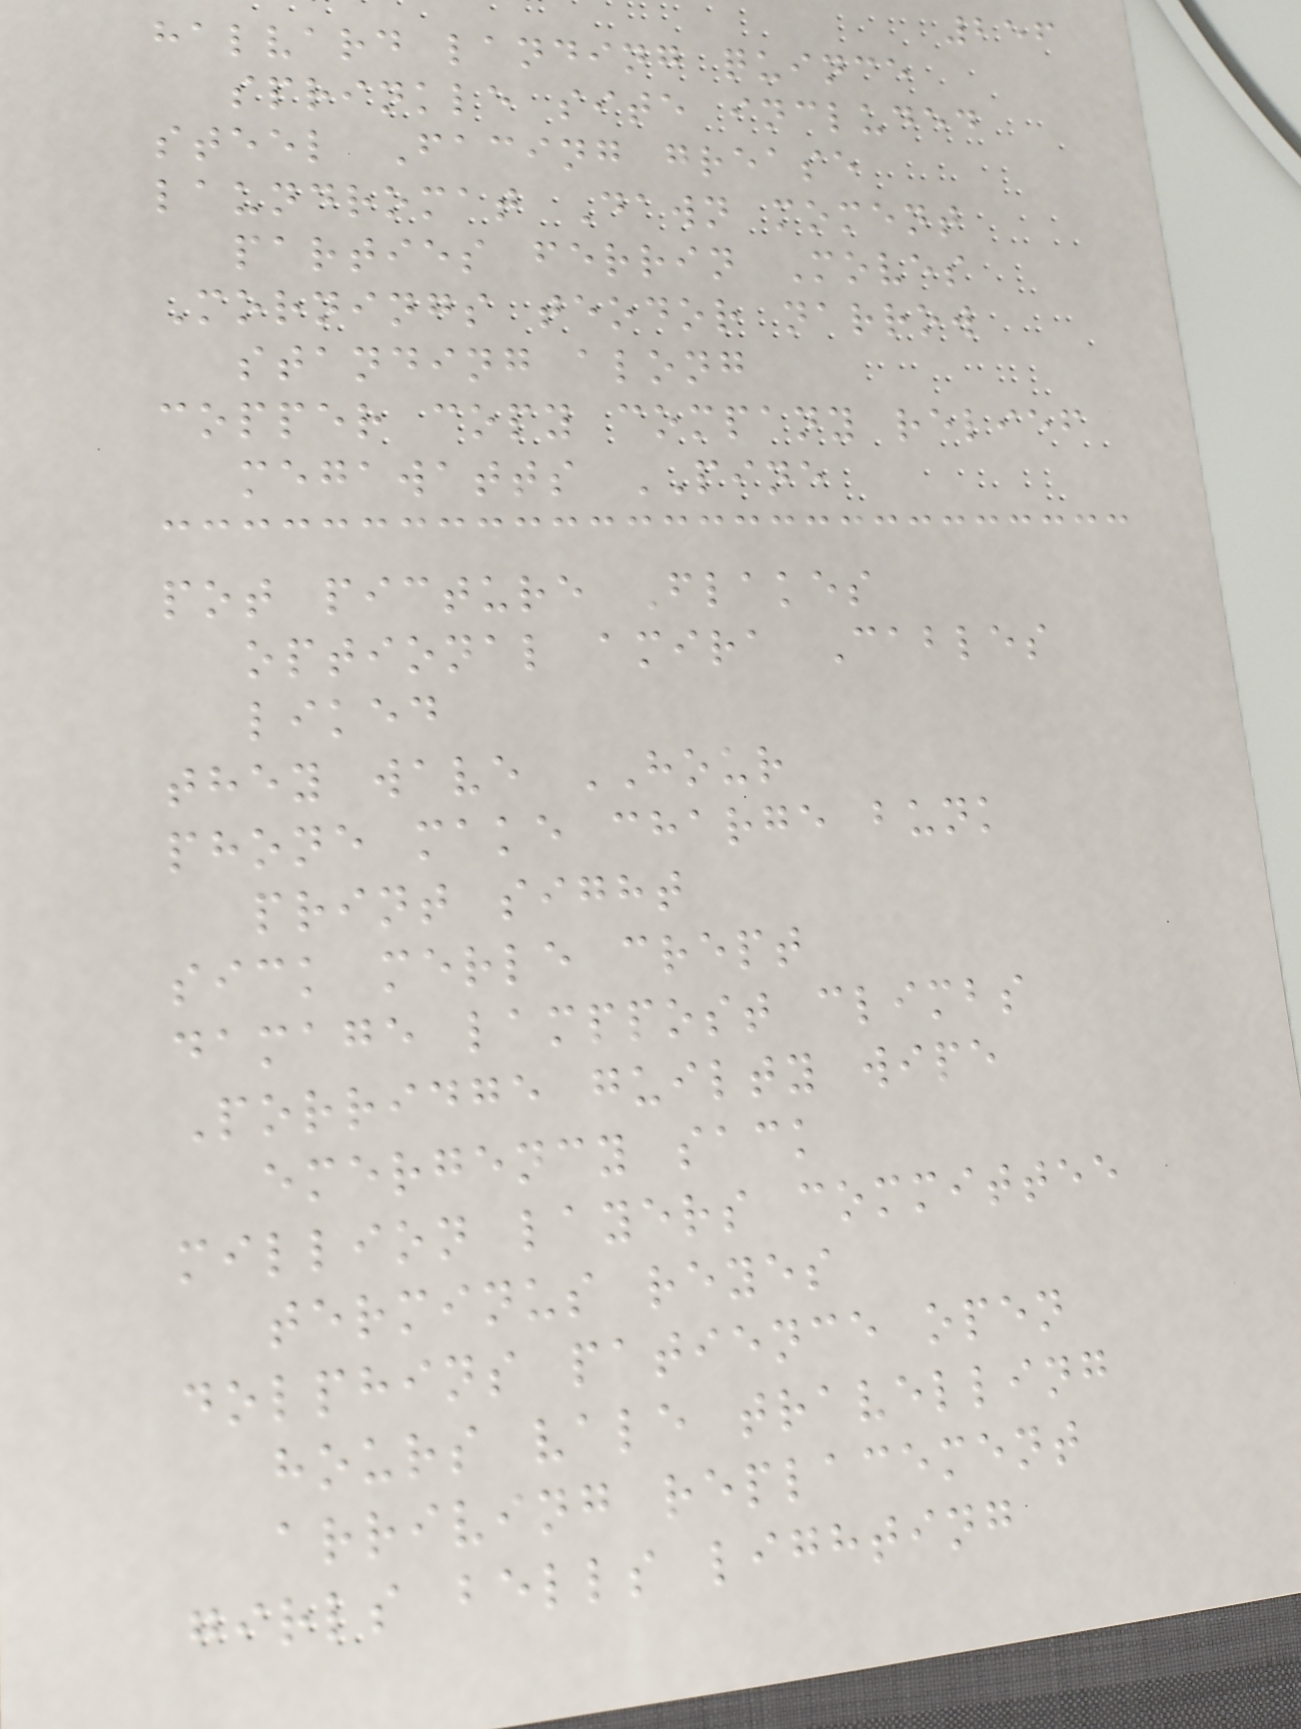256
halvard landing quince
sprinkle site included
steel Facing grease
laundromat Dawn moment
parties ferrin Moves
Mornings teodor narrow
standing along
copper copy company relief
megawatts PINE
pot picture Flakes
optional amira Cables
liked
they wave HOUR
phone make charge bunk
print sight
sick merle crept
damage lamppost climbs
Porridge guilty wipe
emergency sack
million layers committee
terminus reyes
dolphins patience open
hours vale travelling
arriving replacement
girls bells lighting
